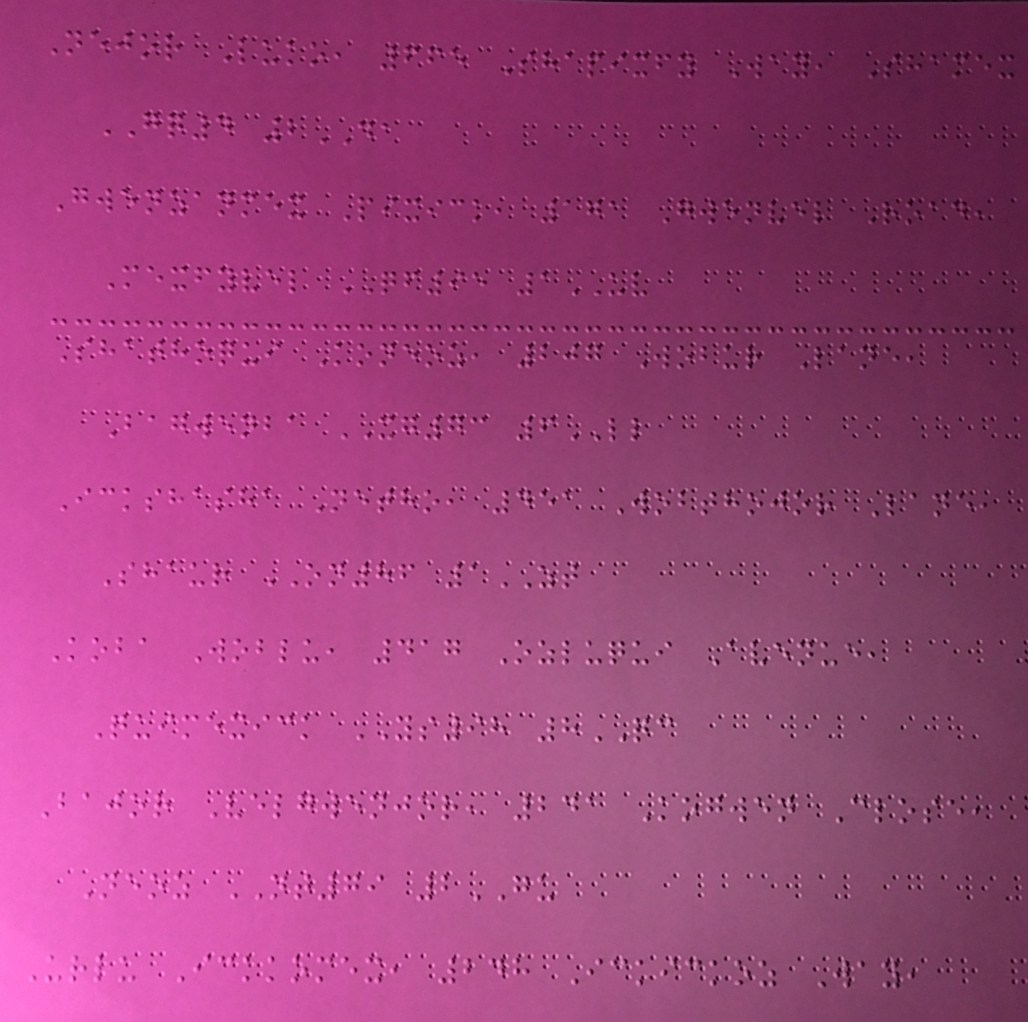Nejor Luko, 665 Shapixfy Way, Shamex
GQ4 2DA
Gwenzanmex Pixick, 171 Gwenvel Road,
Mexfyvel QF95 1UV
Shathoqui Koneoz, 207 Wobur Lane,
Bagwenba XG73 6LL
Ickshasha Netho, 451 Wobthojor Lane,
Shaur ON86 1ZT
Koba Woblu, 417 Ozluqui Avenue,
Quimexick YS98 8QC
Bajor Velgwenjor, 241 Kogwen Close,
Neoz NT79 2GU
Urlu Ickkomex, 248 Ickickoz Way,
